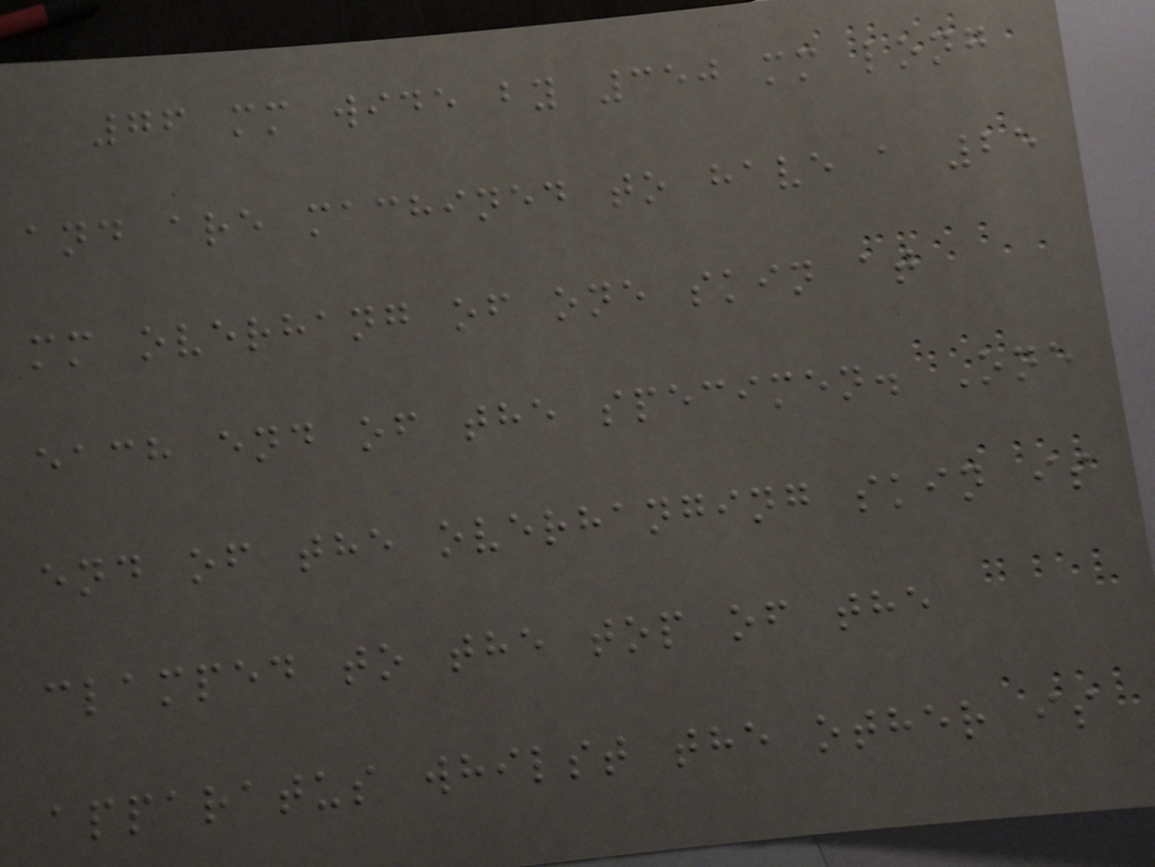76 mm wide by 350 mm long
and are machined to have a 25
mm overhang of one skin at
each end of the specimen. One
end of the overhanging skin is
clamped to the top of the
apparatus whilst the other is
